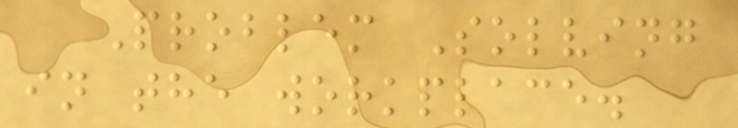Problem Solving
in the workplace.
